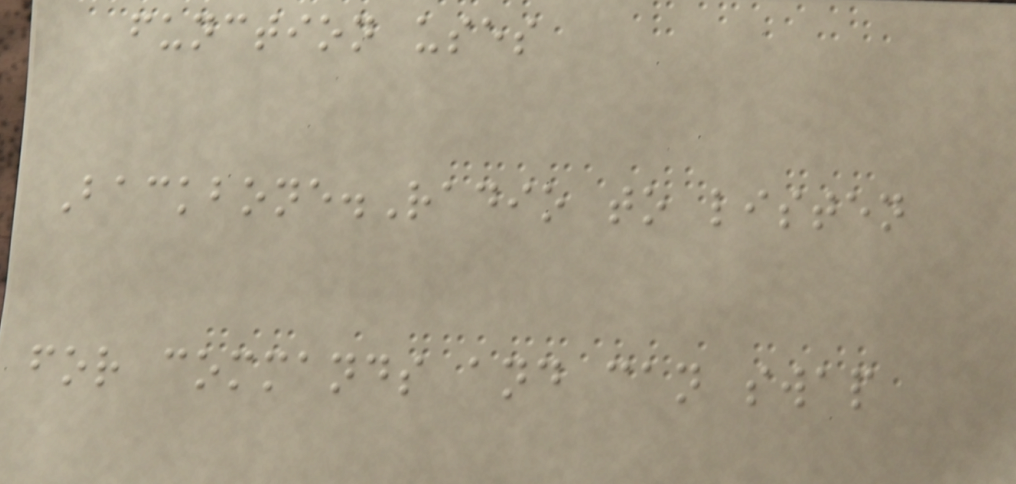function uses
Backbone.Radio to listen
for commands and can swap
